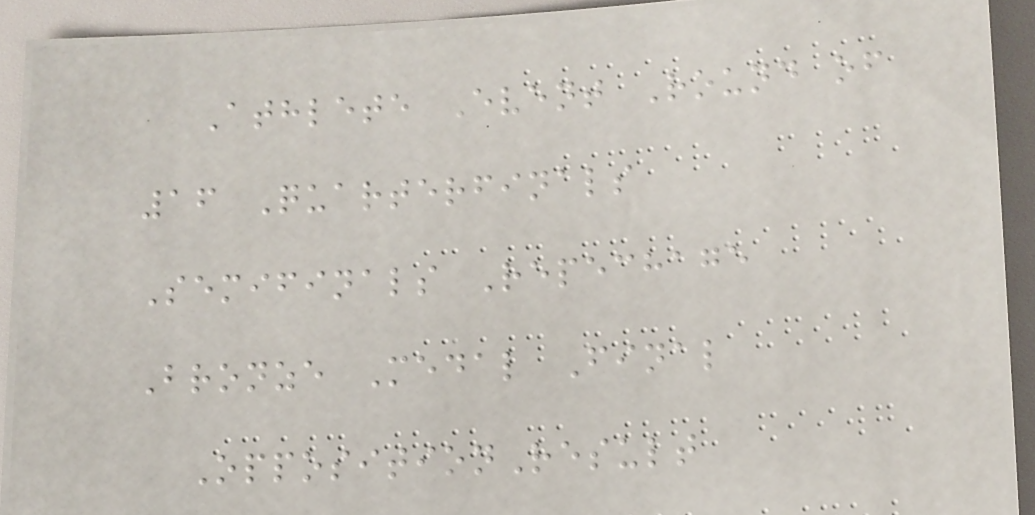Athlete Event Round of
16 Quarterfinals
Semifinals Repechage
Bronze Medal Final
OppositionResult
